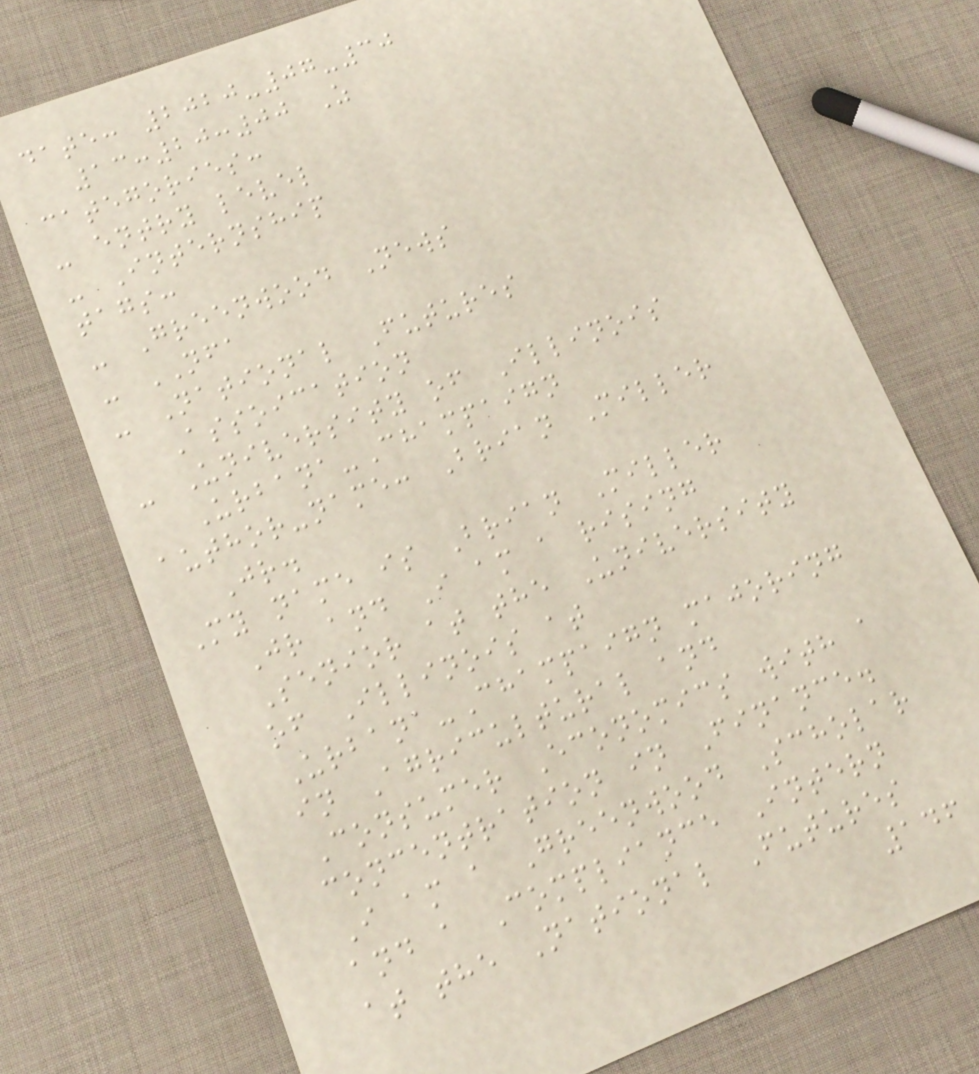date: 2020-07-30
13:20:00 Z
categories:
- entry level
- Internship
tags:
- Greenwood News
- NFA
- National Futures
Assoication
- University of Illinois
Urbana-Champaign
author-name: Brian Miller
Jr.
My name is Brian Miller
Jr and I am a rising
Senior at the University
of Illinois at
Urbana-Champaign majoring
in Agricultural and
Consumer Economics with a
concentration in Finance.
I am a Greenwood Scholar
and a Compliance Intern
at the National Futures
146
